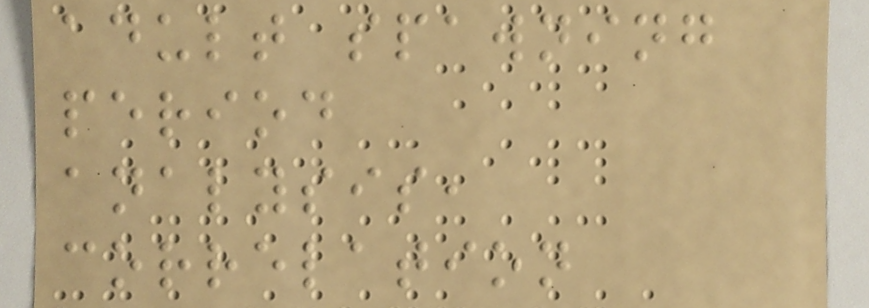adult spawning
period
analysis,
correlation
